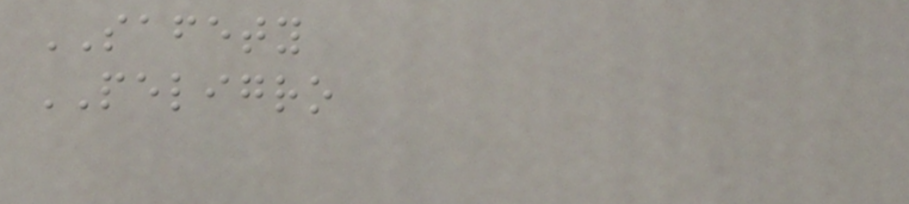SAFETY
PELIGRO
